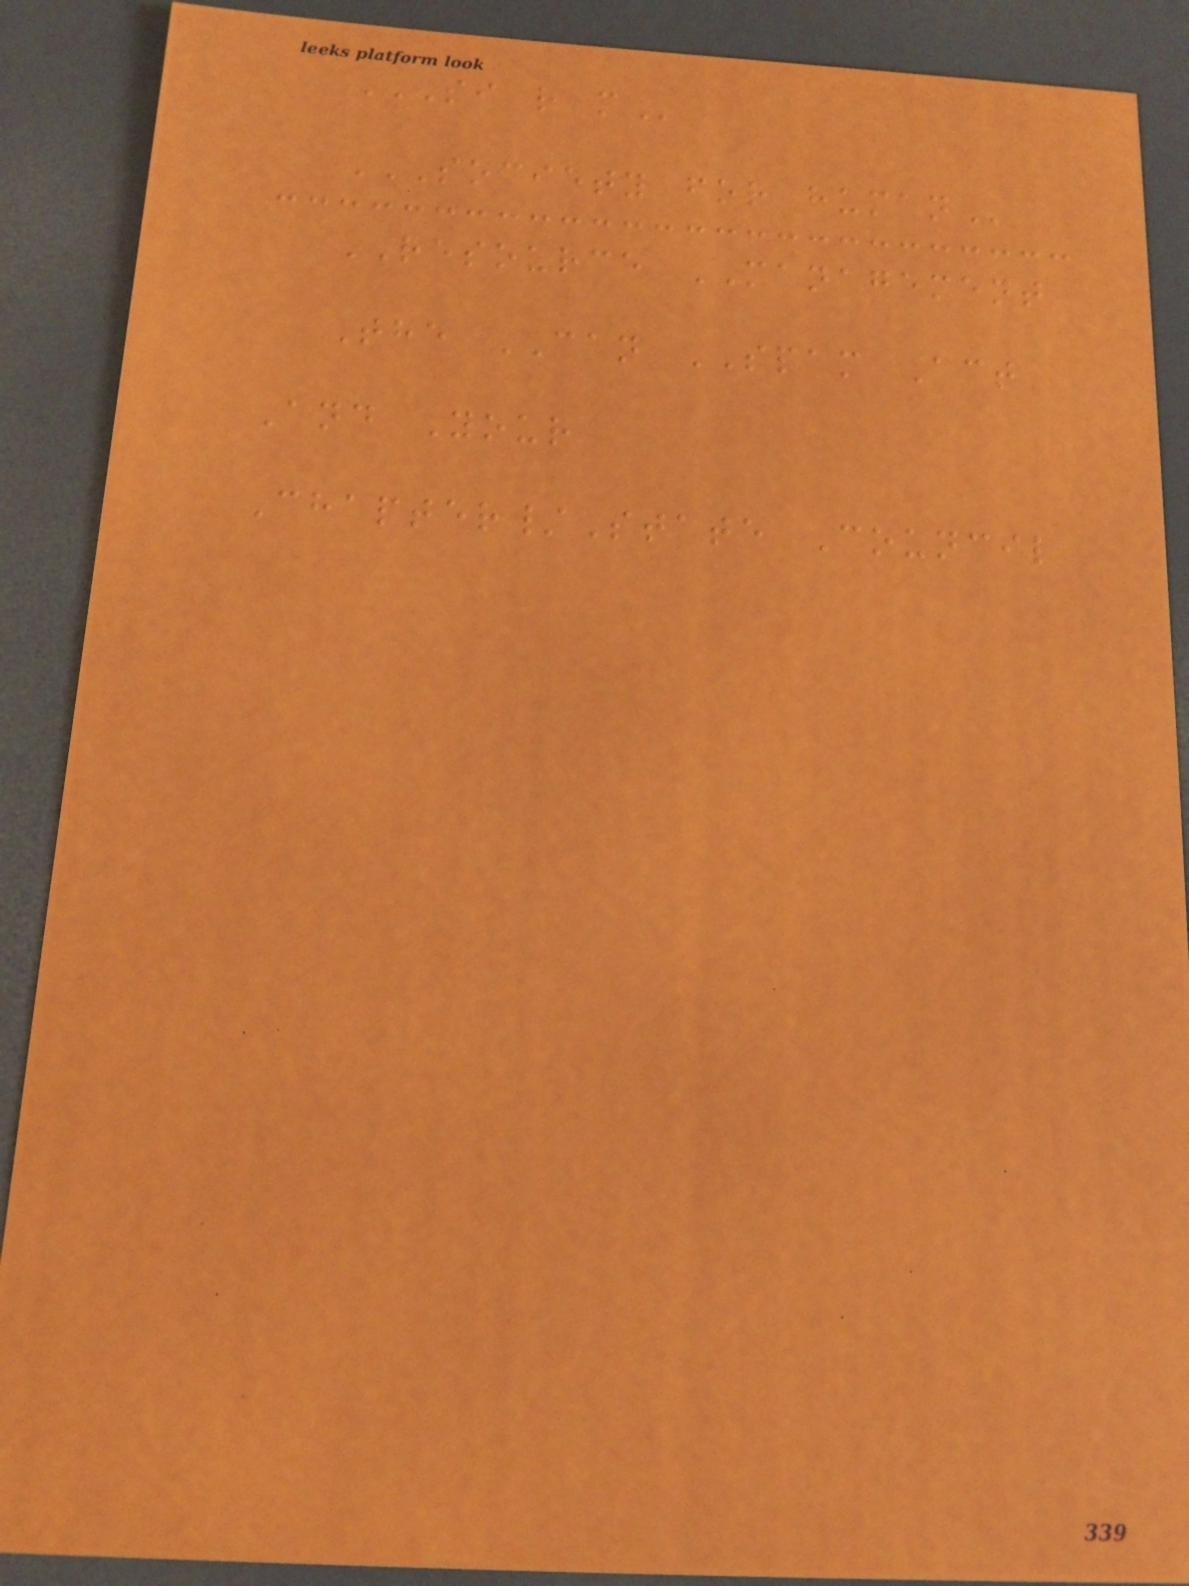SI R M
SOCIETY FOR HUMAN
RESOURCE MANAGEMENT
The CAN SPAM Act
And Your
Chapter/State Council
